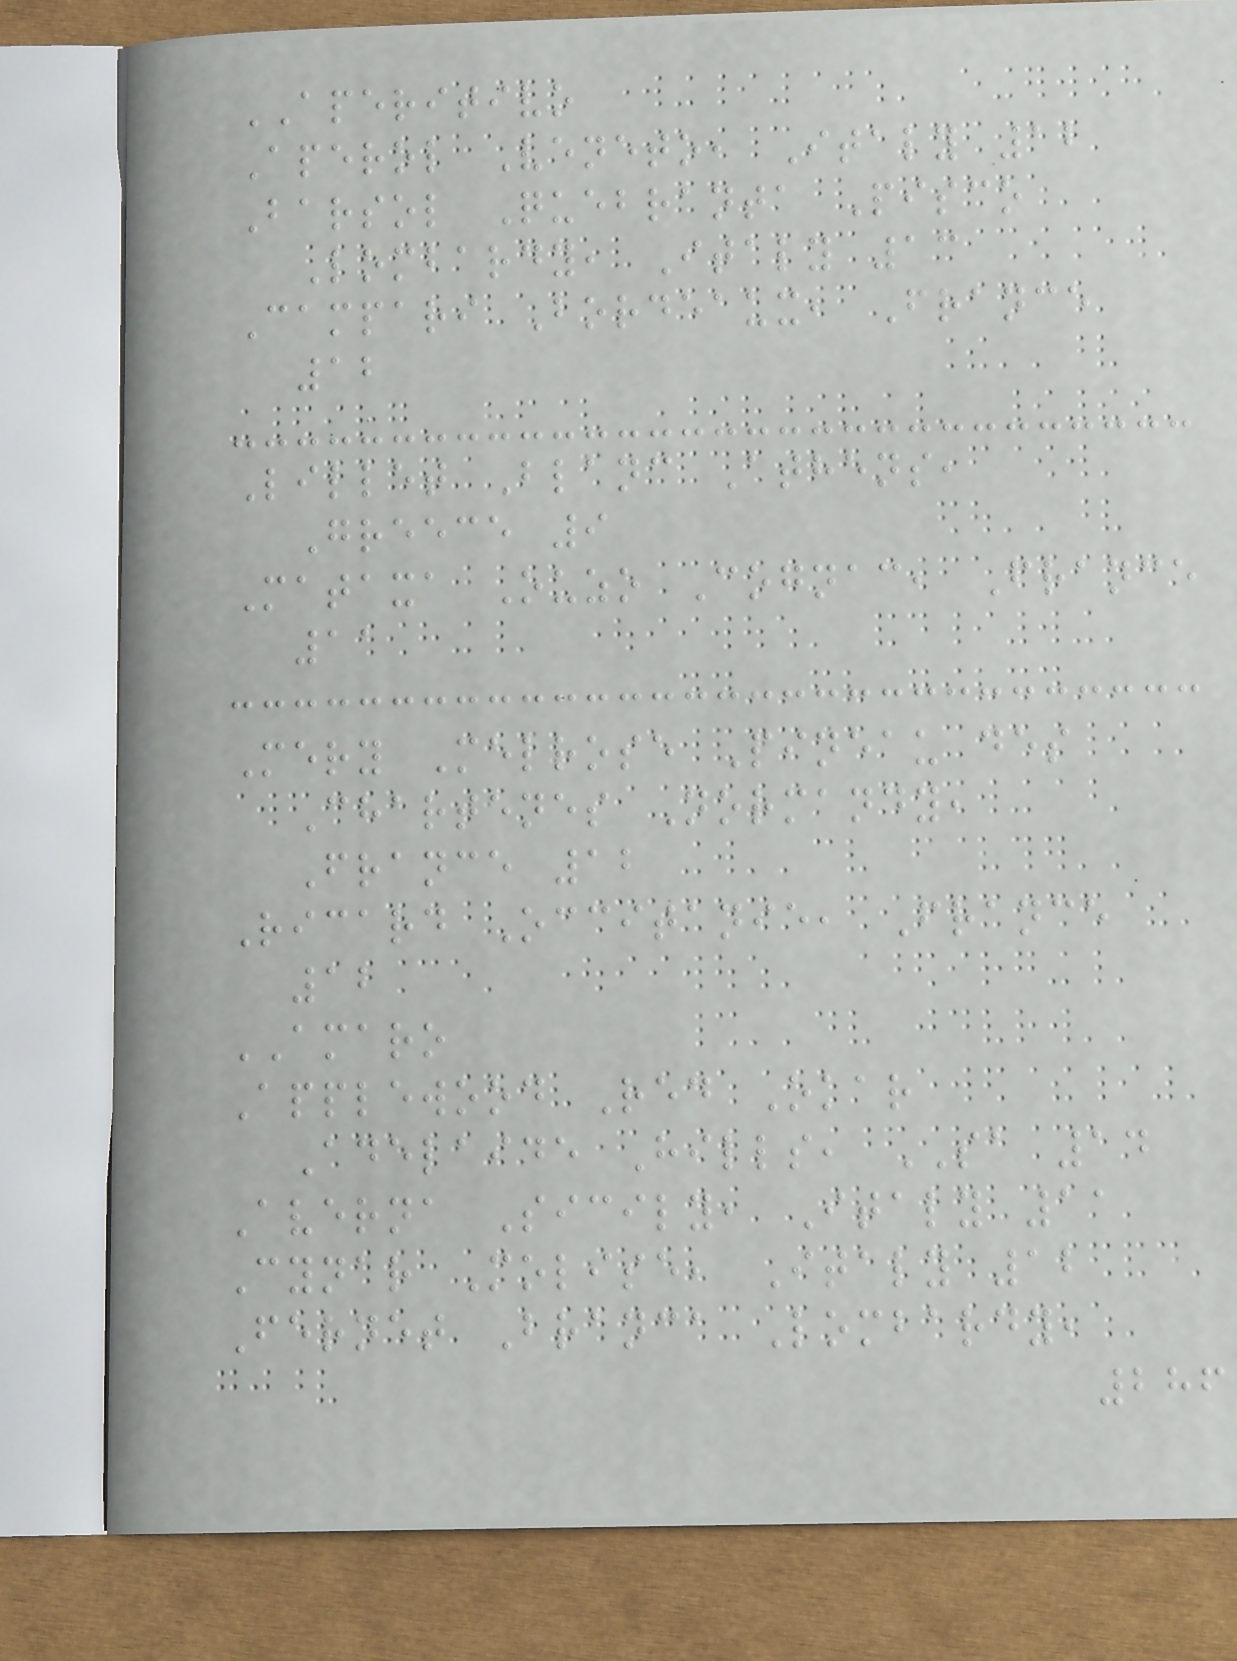APERITIVO
Aperol Veneto, Italy 12
Barsol Quebranta Pisco
Lombardy, Italy 13
Campari Bordeaux, France
12
Lillet Blanc Athens,
Greece 9
Mataxa Ouzo Cognac, France
11
Mery Melrose Pineau des
Chartenes Normandy,
France 12
Ricard Occitanie, France
12
AMARO
Applewood Red Okar
Adelaide Hills, SA 14
Averna Sicily, Italy 11
Cynar Molise, Italy 12
Fernet Branca Lombardy,
286
